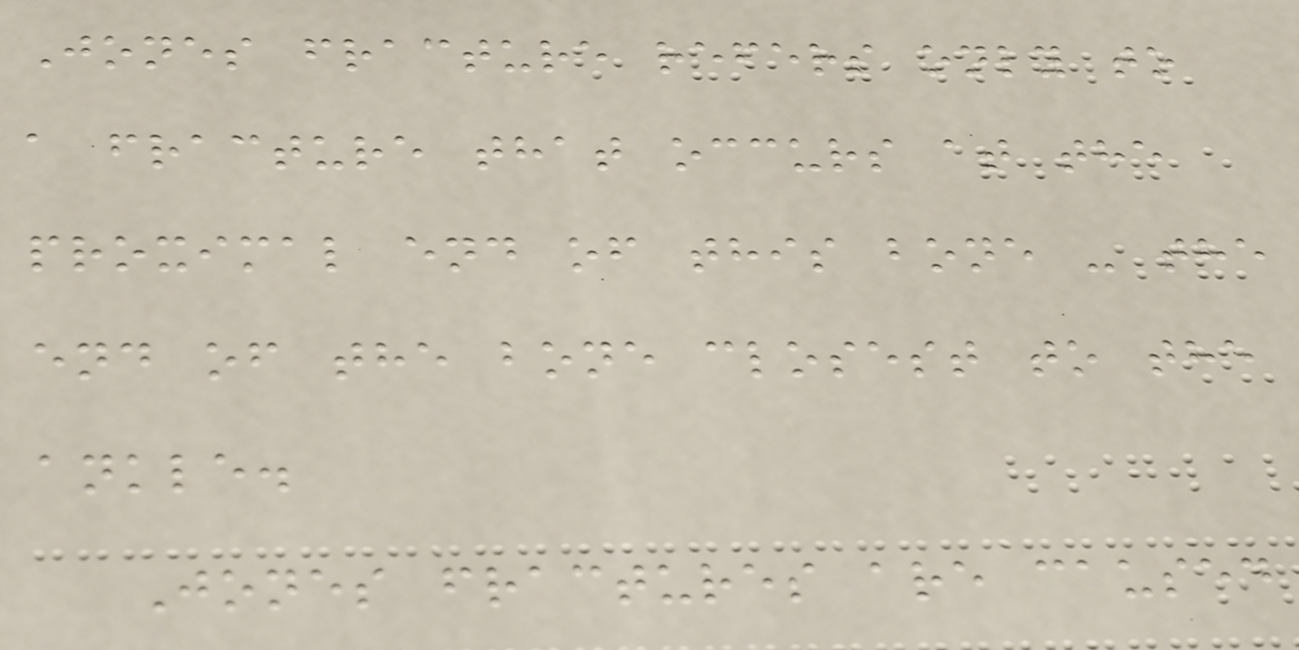Jones fracture refers only to
a fracture that occurs at the
proximal end of this bone - the
end of the bone closest to the
ankle.
Jones fractures are caused
